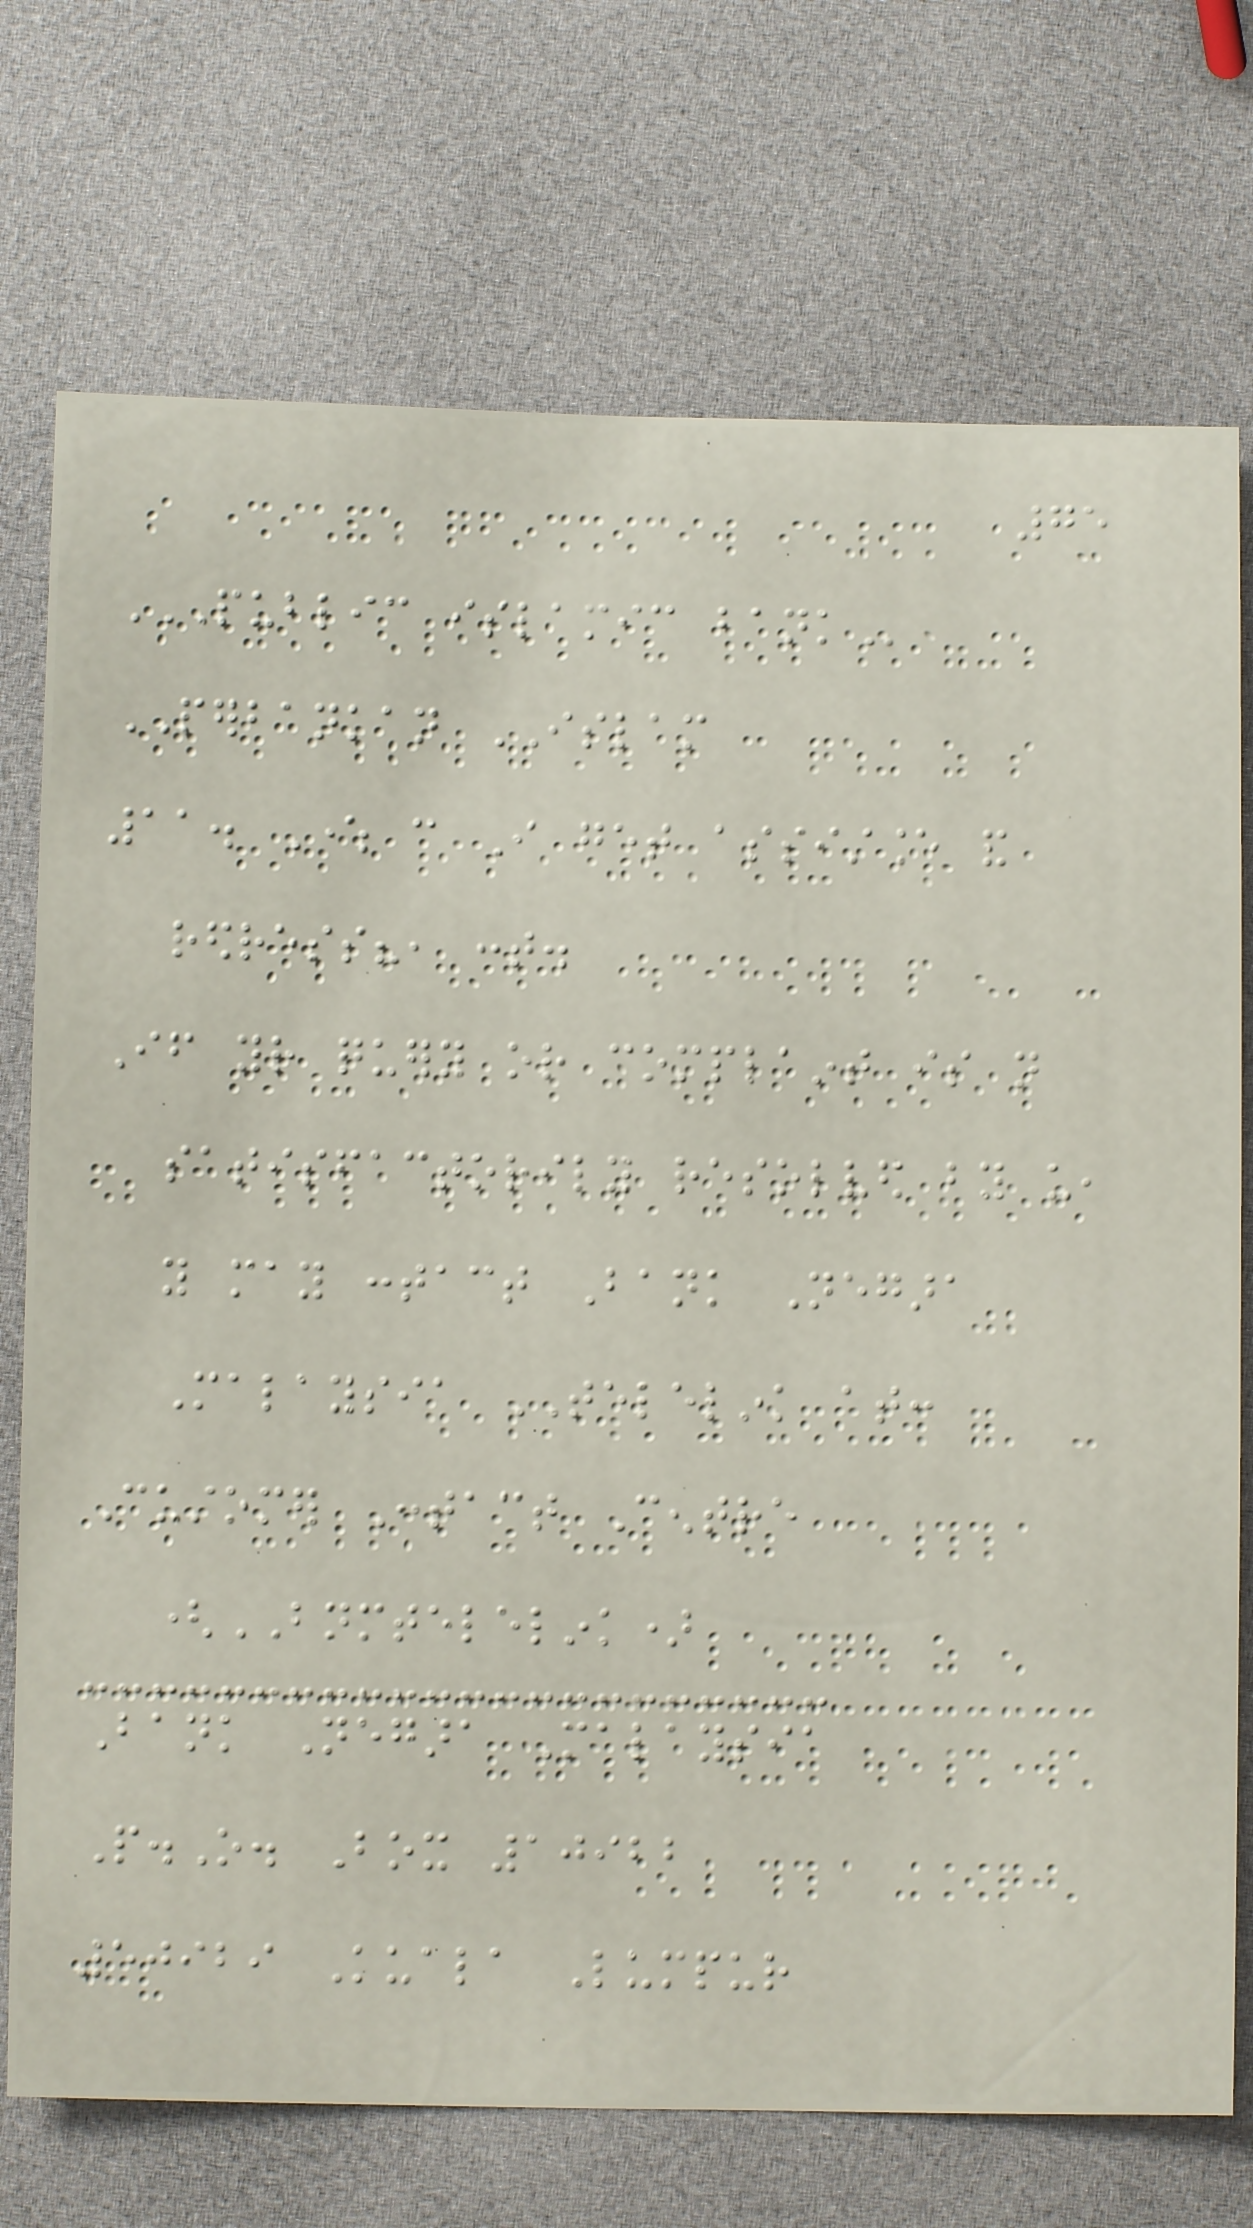75
PUBLIC ISLAMIC BANK
PERBANKAN ISLAM
11. Where can I get assistance and
redress?, cont.
If your query or complaint is not
satisfactorily resolved by us,
you may contact Bank Negara
Malaysia TELELINK at:
Customer Contact Centre
(BNMTELELINK)
Bank Negara Malaysia
P.O. Box 10922
50929 Kuala Lumpur
